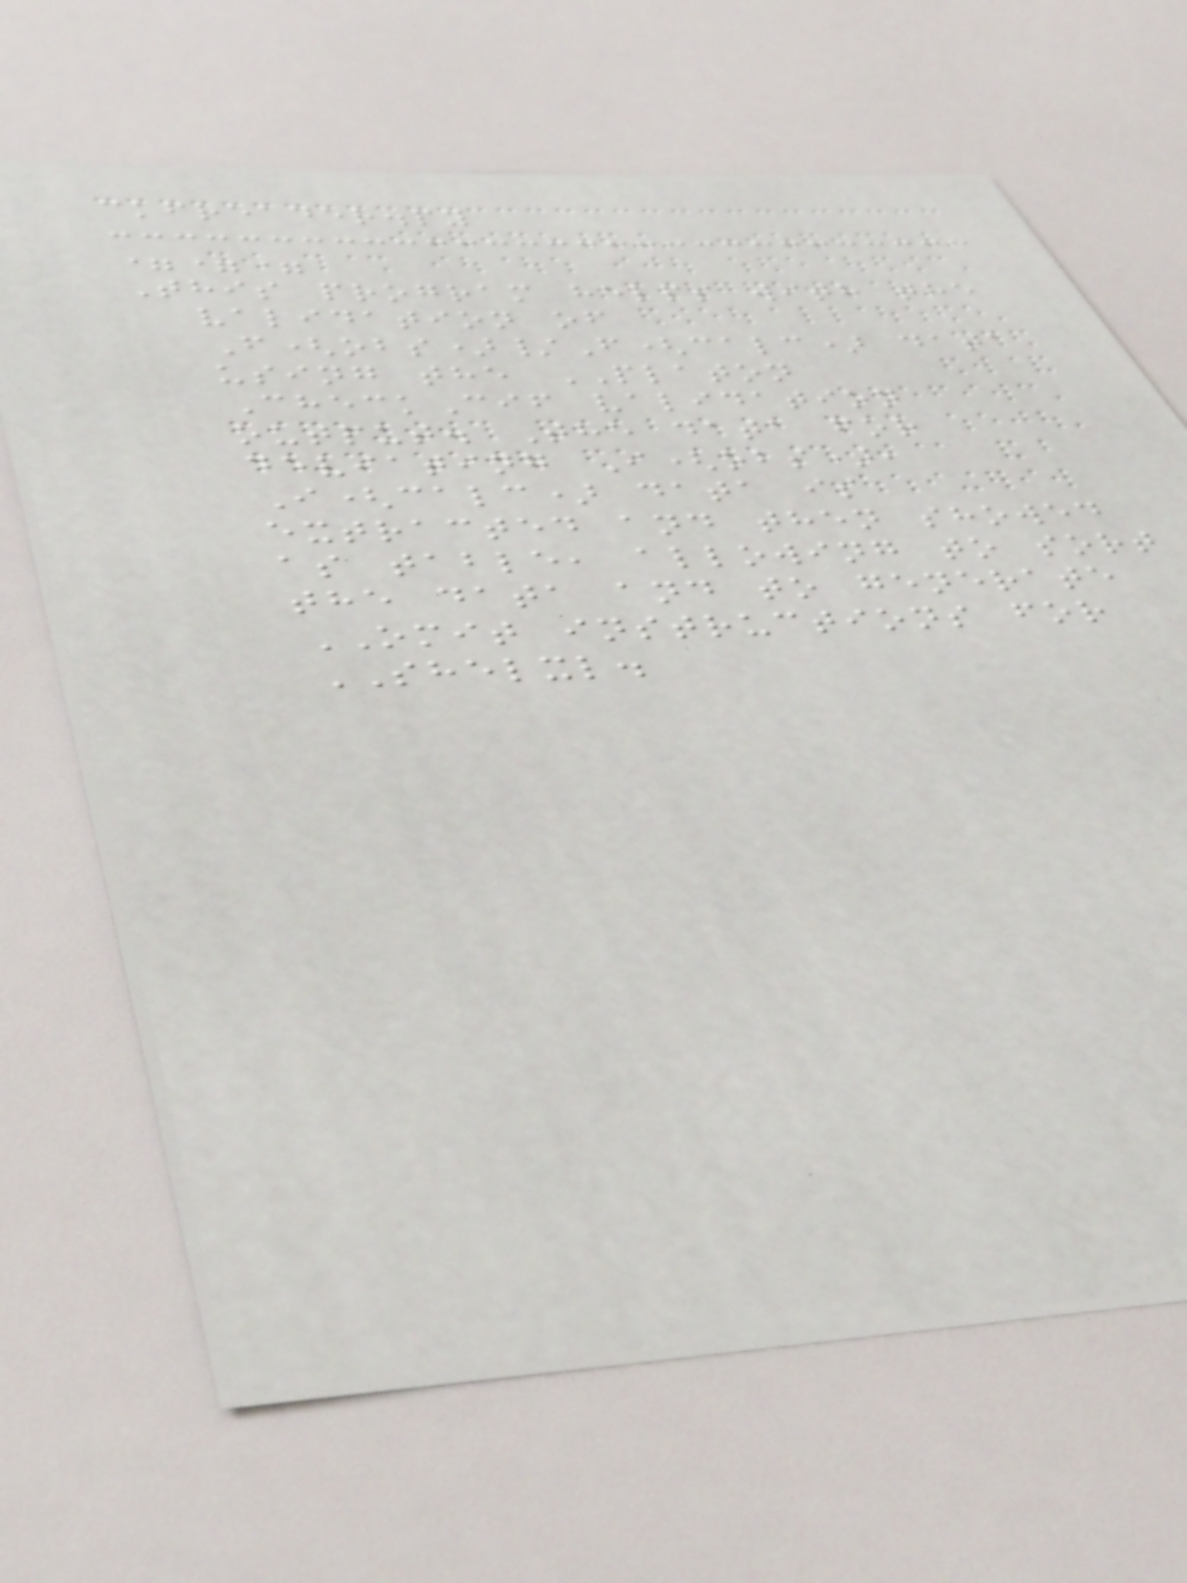ckfreader.py
===
This program helps with the
validation of
F(obs)/F(calc) data
using the PLATON
CheckCif validation
output. The data for
deviating I(obs),
I(calc) data is
extracted and then showed
as table, allowing to sort
the data and to generate
OMIT instructions for
SHELXL.
